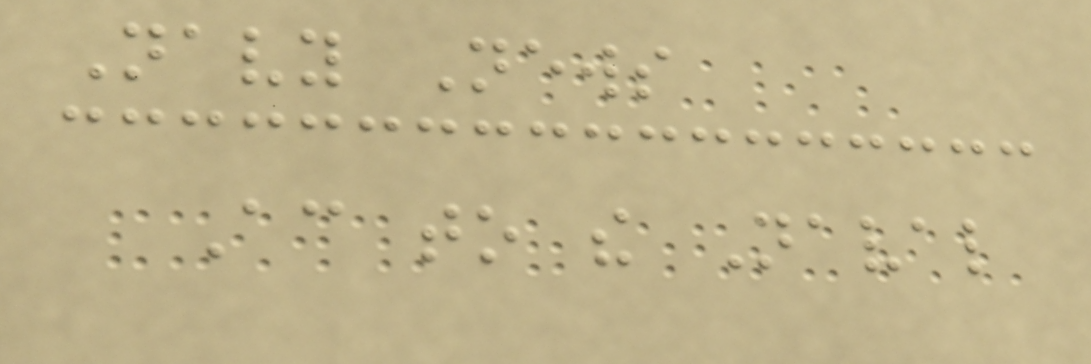Navy News
According to the Naval
